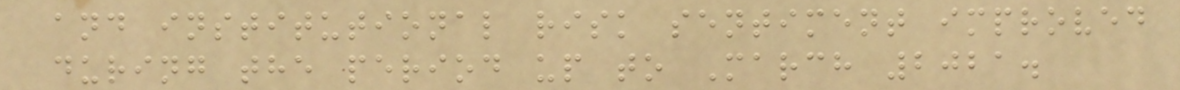and institutional risk sentiment improved
during the period up to March 2021.
